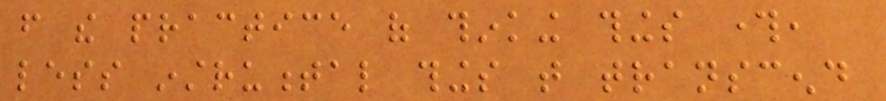from the practice of thinking things through,
less instrumental things that transcend
